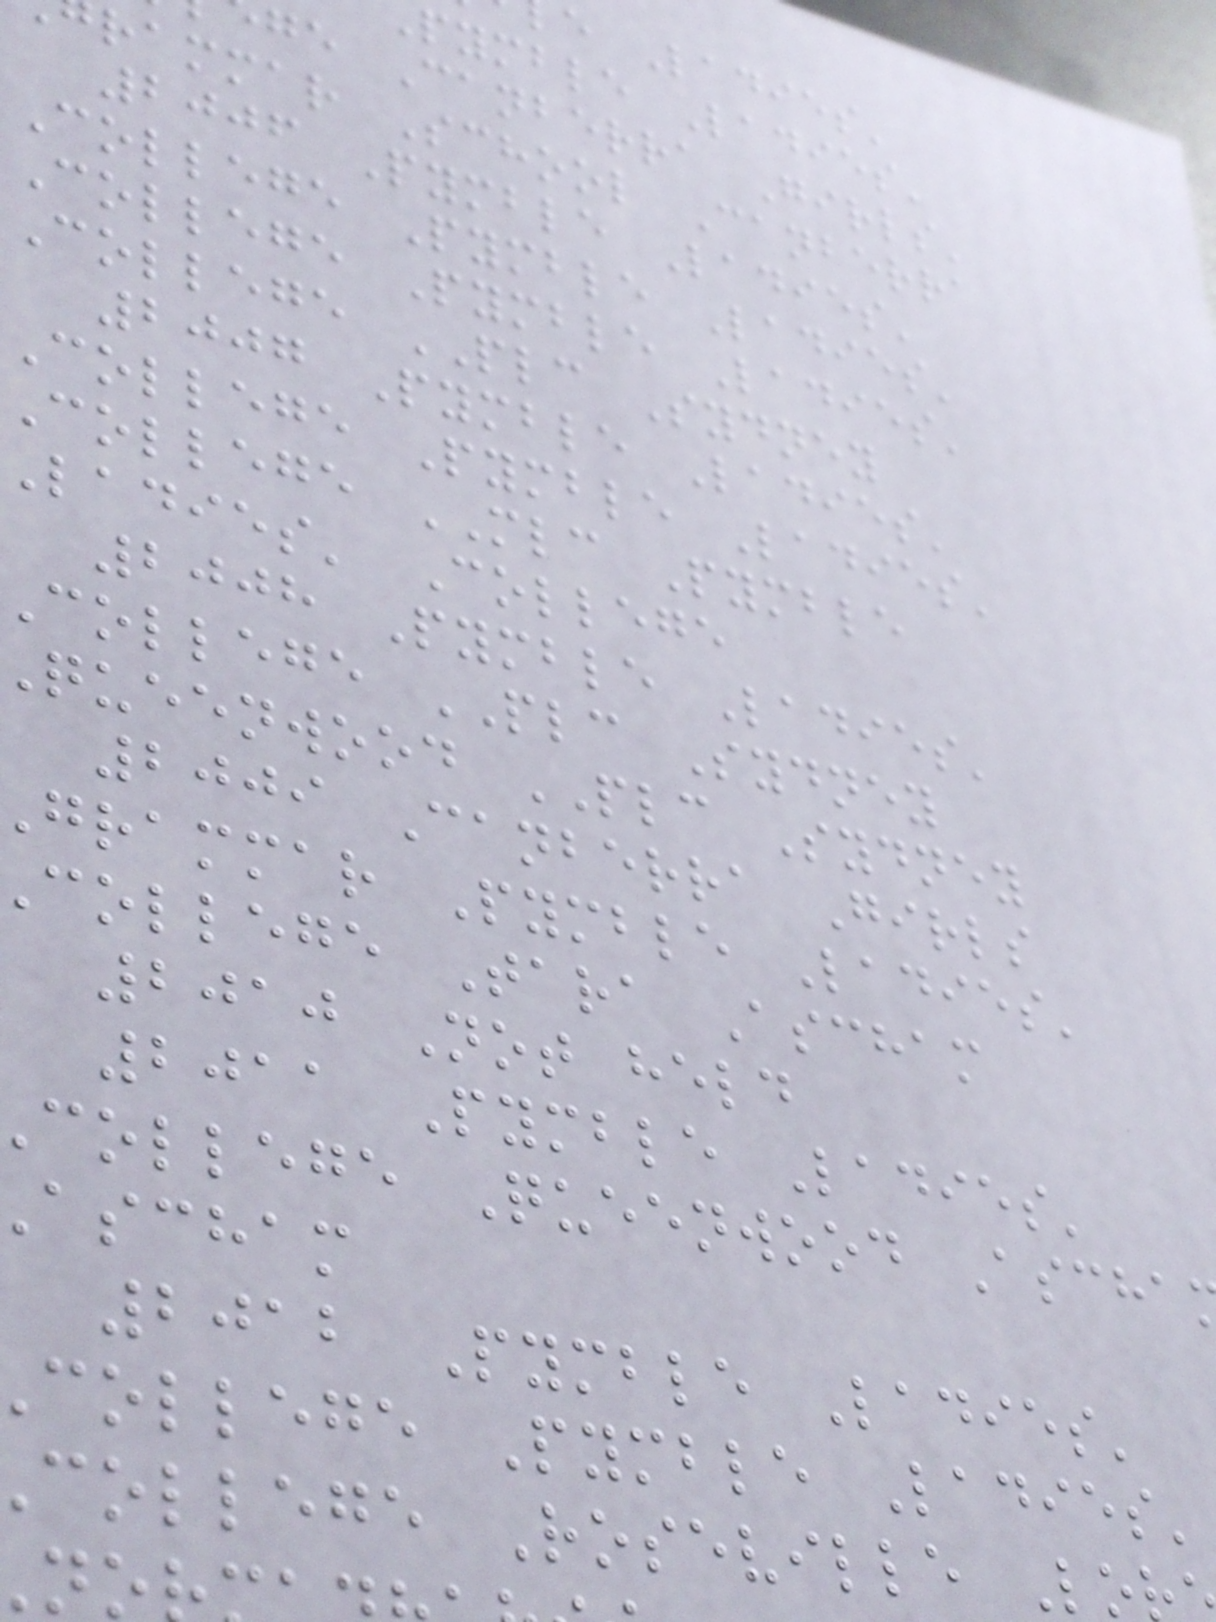e Ladies'
pymble Ladies'
ge Canberra Girls'
rammar School Canberra
2006 Pymble Ladies'
College Pymble Ladies'
College Pymble Ladies'
College PLC Sydney
2007 Pymble Ladies'
College Pymble Ladies'
College MLC Pymble
ladies' College
2008 Pymble Ladies'
college PLC Sydney
queenwood PLC Sydney
2009 Canberra Girls
grammar Pymble Ladies'
college Tara Ascham
2010 Not held
2011 Pymble Ladies'
college Queenwood Ascha
ascham
2012 Pymble Ladies'
college Pymble Ladies'
college Roseville Lo
